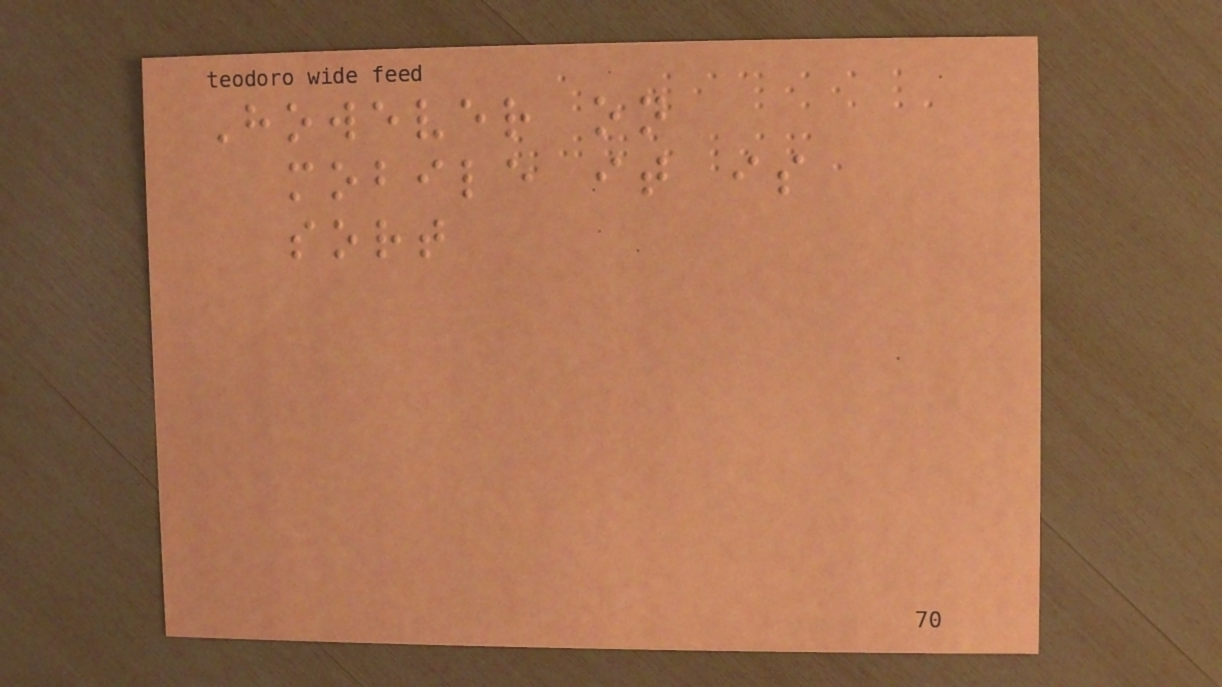However on
mobile it is
sort
